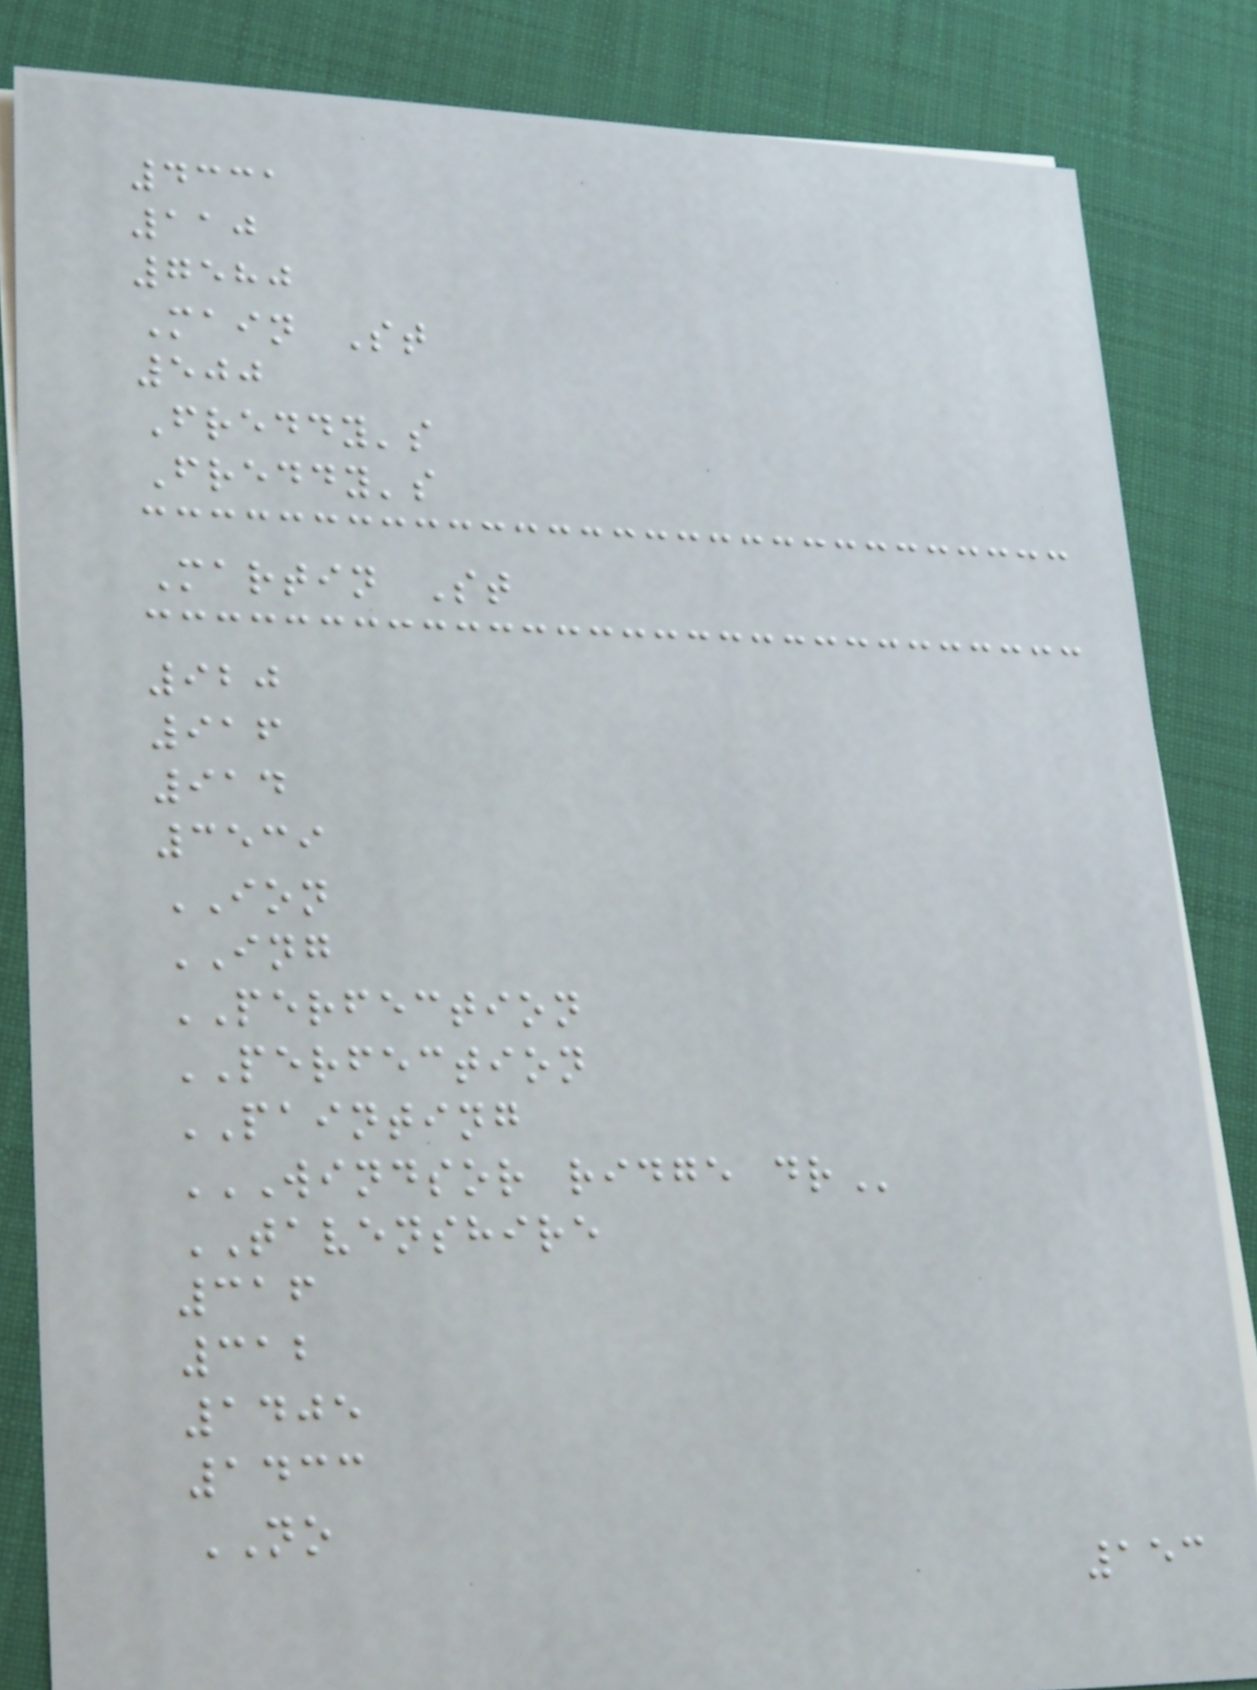4331
110
7580
Main St
500
Freddy's
Freddy's
Martin St
920
916
914
3539
ION
ING
PERFECTION
PERFECTION
PAINTING
WINDSOR RIDGE DR
TAVENSHIRE
316
312
1405
1433
NO
153
